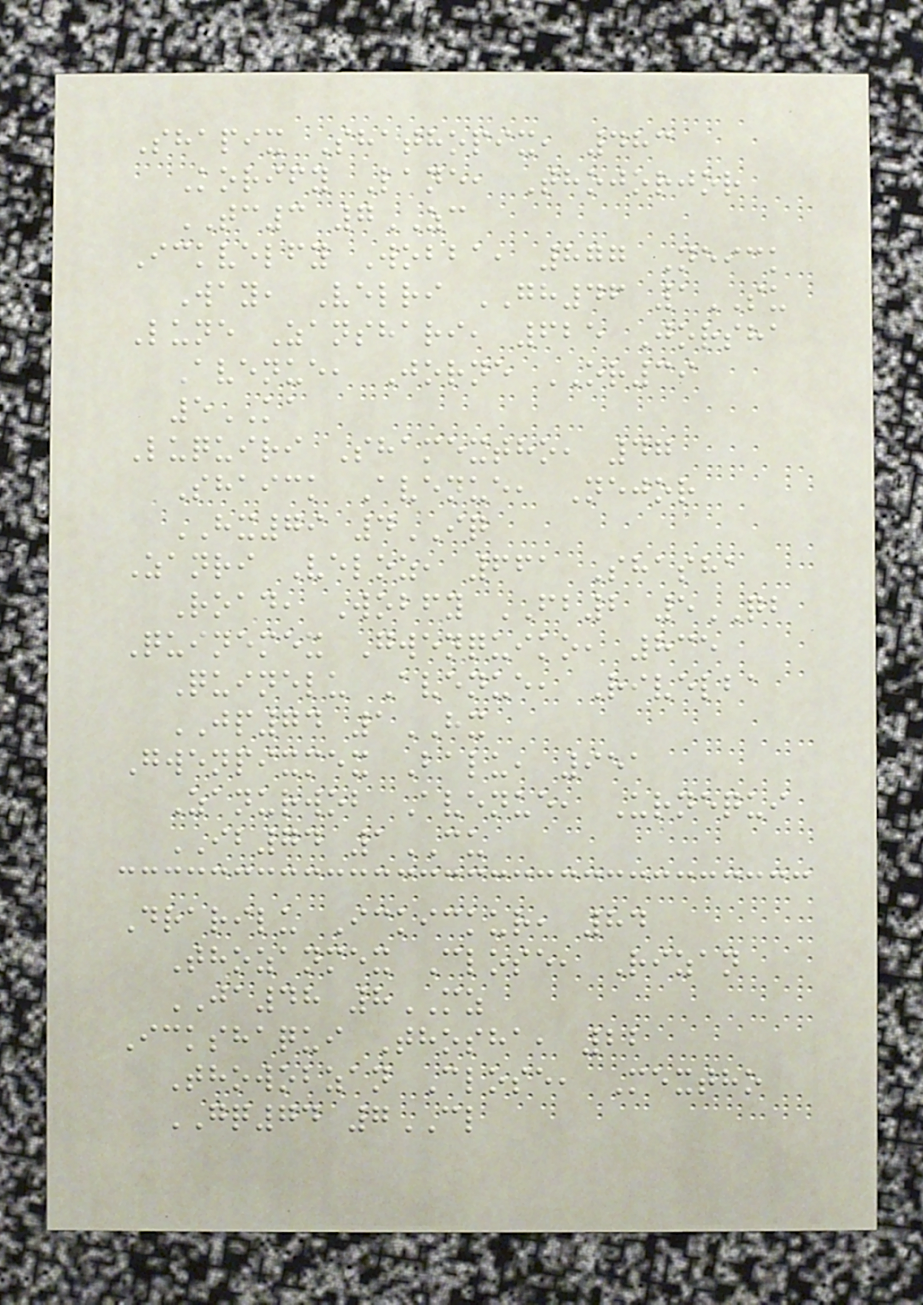Shapix Shathopix, 483
Korify Lane, Thojorjor
TC3 7ZC
Ickvelfy Wobba, 877 Neick
Way, Velri GH46 1SU
Lune Zanshari, 625 Jorsha
Avenue, Jorne OR39
5KA
Luquiri Shamextho, 47
Shaick Avenue, Nejor
HX79 4IQ
Zanri Veloz, 661 Shasha
Road, Wobfy FB2 5QB
Quinemex Gwenquiko, 835
Quinelu Avenue, Rivelba
JP74 1HX
Gwenpixmex Balu, 951
Zanurwob Avenue, Urnequi
IB74 1CU
Drarilu Ickickur, 84
Thozanmex Close, Rizan
JA48 8MZ
Ickshaqui Thosha, 22
Thowobzan Close, Mextho
GQ74 7CL
